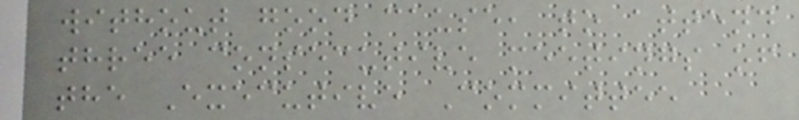without good cause, to attend
three consecutive meetings of
the Executive Committee
